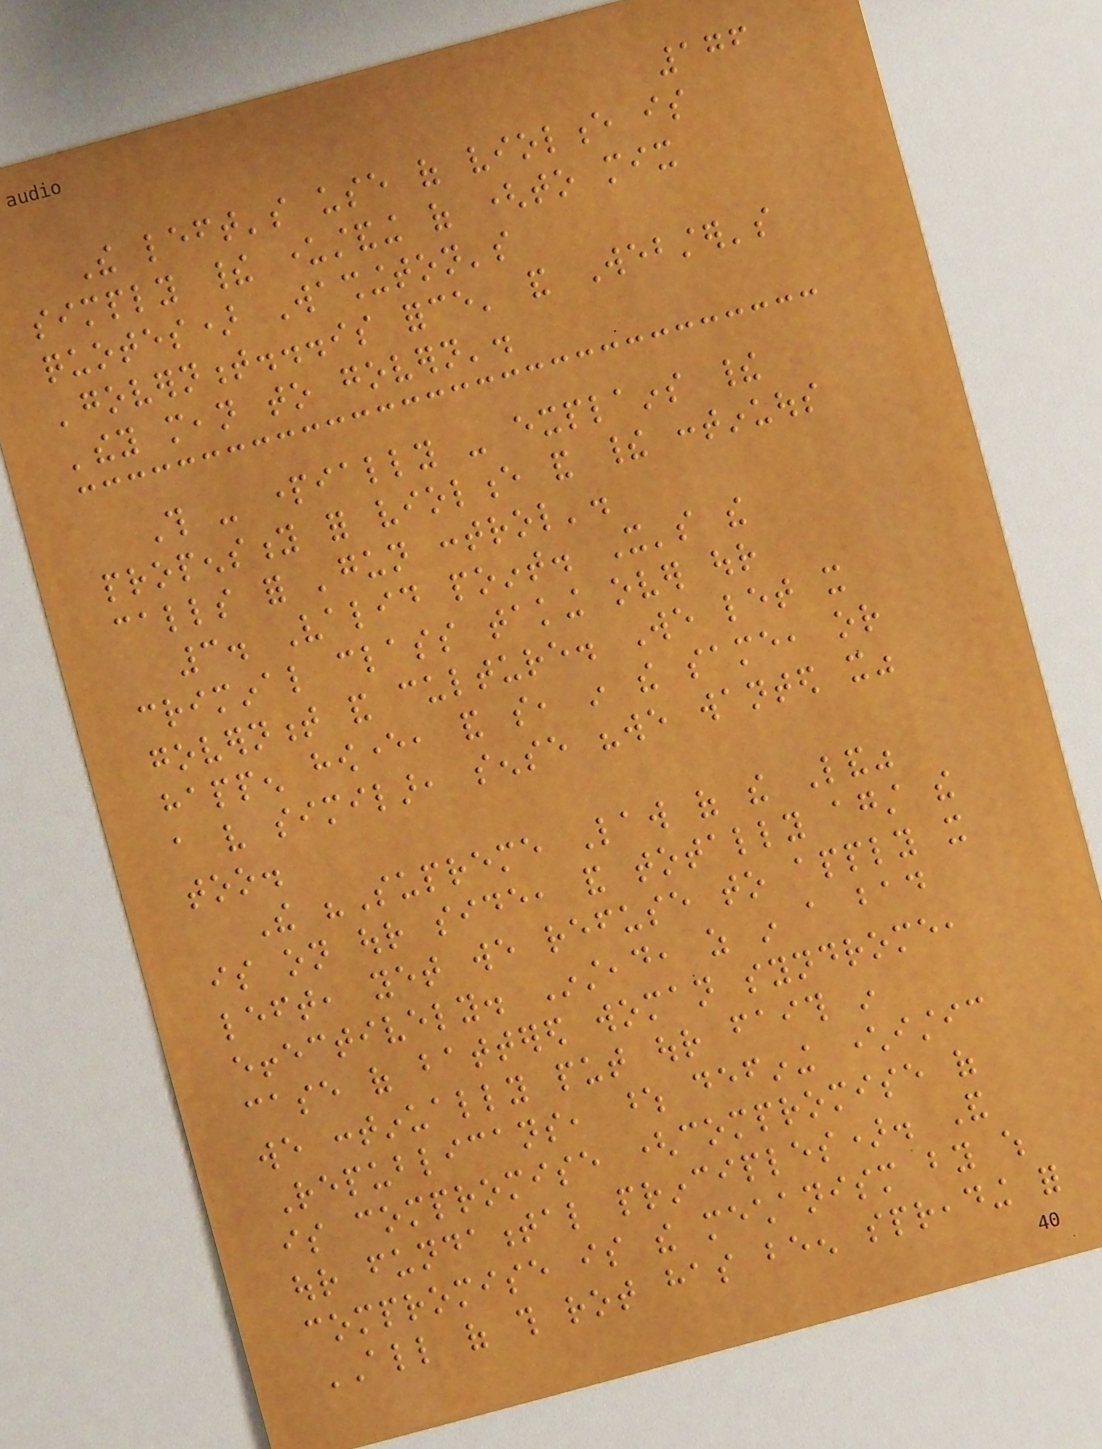176
The left's use of violence is
simply their understanding of (to mix
quotes) Washington's
'government...is force' and Webster's
'they mean to govern'.
This - partially - explains their
propensity for violence and their continuous
calls for 'gun control'.
3. Valid point. It's the
criminal class taking over our
government and culture. We let it
happen however, and so, in the same, or
a very similar, sense "we wanted it"
too.
The "Supreme Law of the Land"
is on our side, and totally against the
left, yet we refuse to apply it
effectively. Instead, as in a bad
case of battered woman syndrome,
we continually put our faith in
Republicans, whose defining characteristic
is compromise (compromise of
our fundamental principles). And
compromise is the mechanism by which
ALL of this rot has been spreading for
